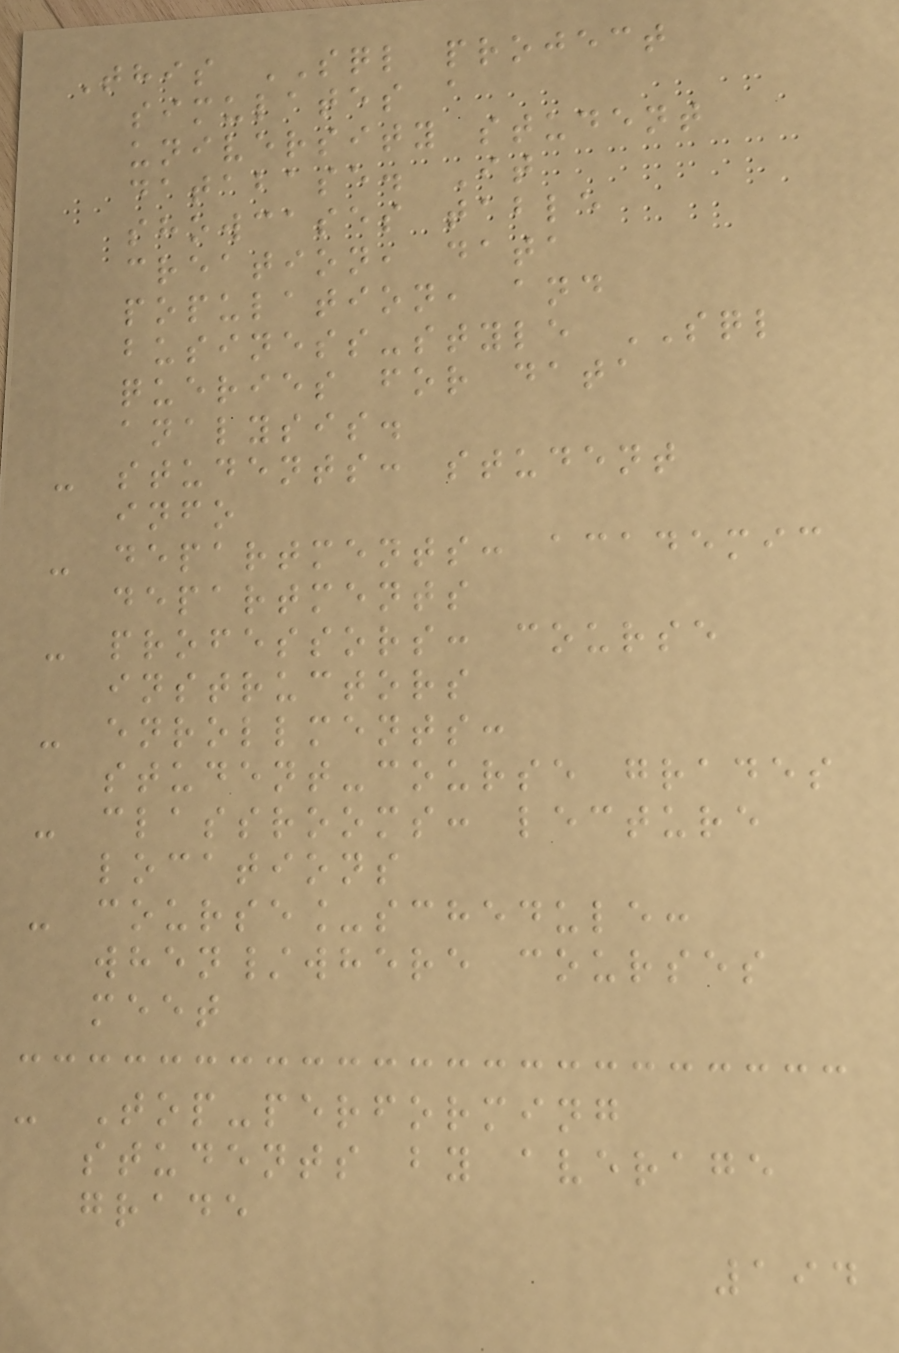This SQL project
simulates a
university student
database. It
showcases table
creation, data
population, and
business-style SQL
queries for data
analysis.
- students: student
info
- departments: academic
departments
- professors: course
instructors
- enrollments:
student-course grades
- classrooms: lecture
locations
- course_schedule:
when/where courses
meet
- Top-performing
students by average
grade
194
